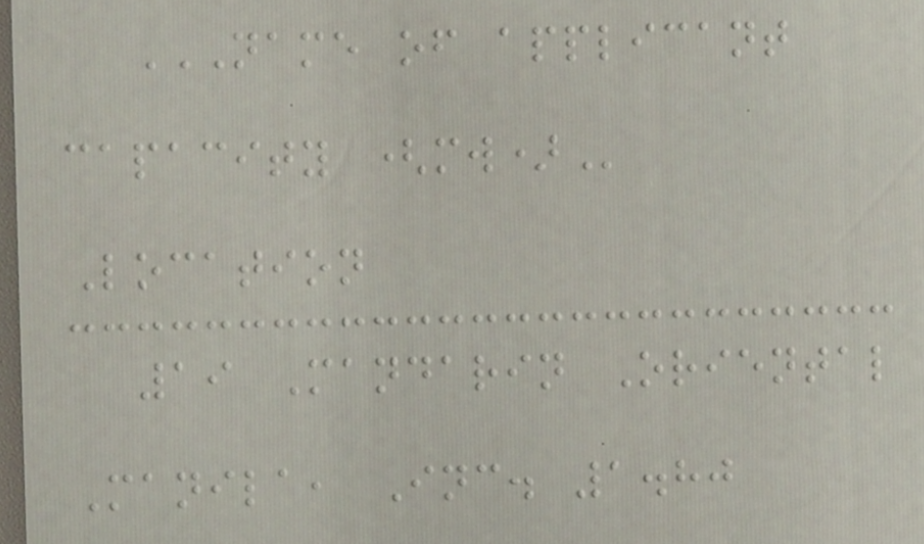NAME OF APPLICANT
CAPACITY (MW)
Location
19 Mandarin Oriental
Manila, Inc. 1.80
